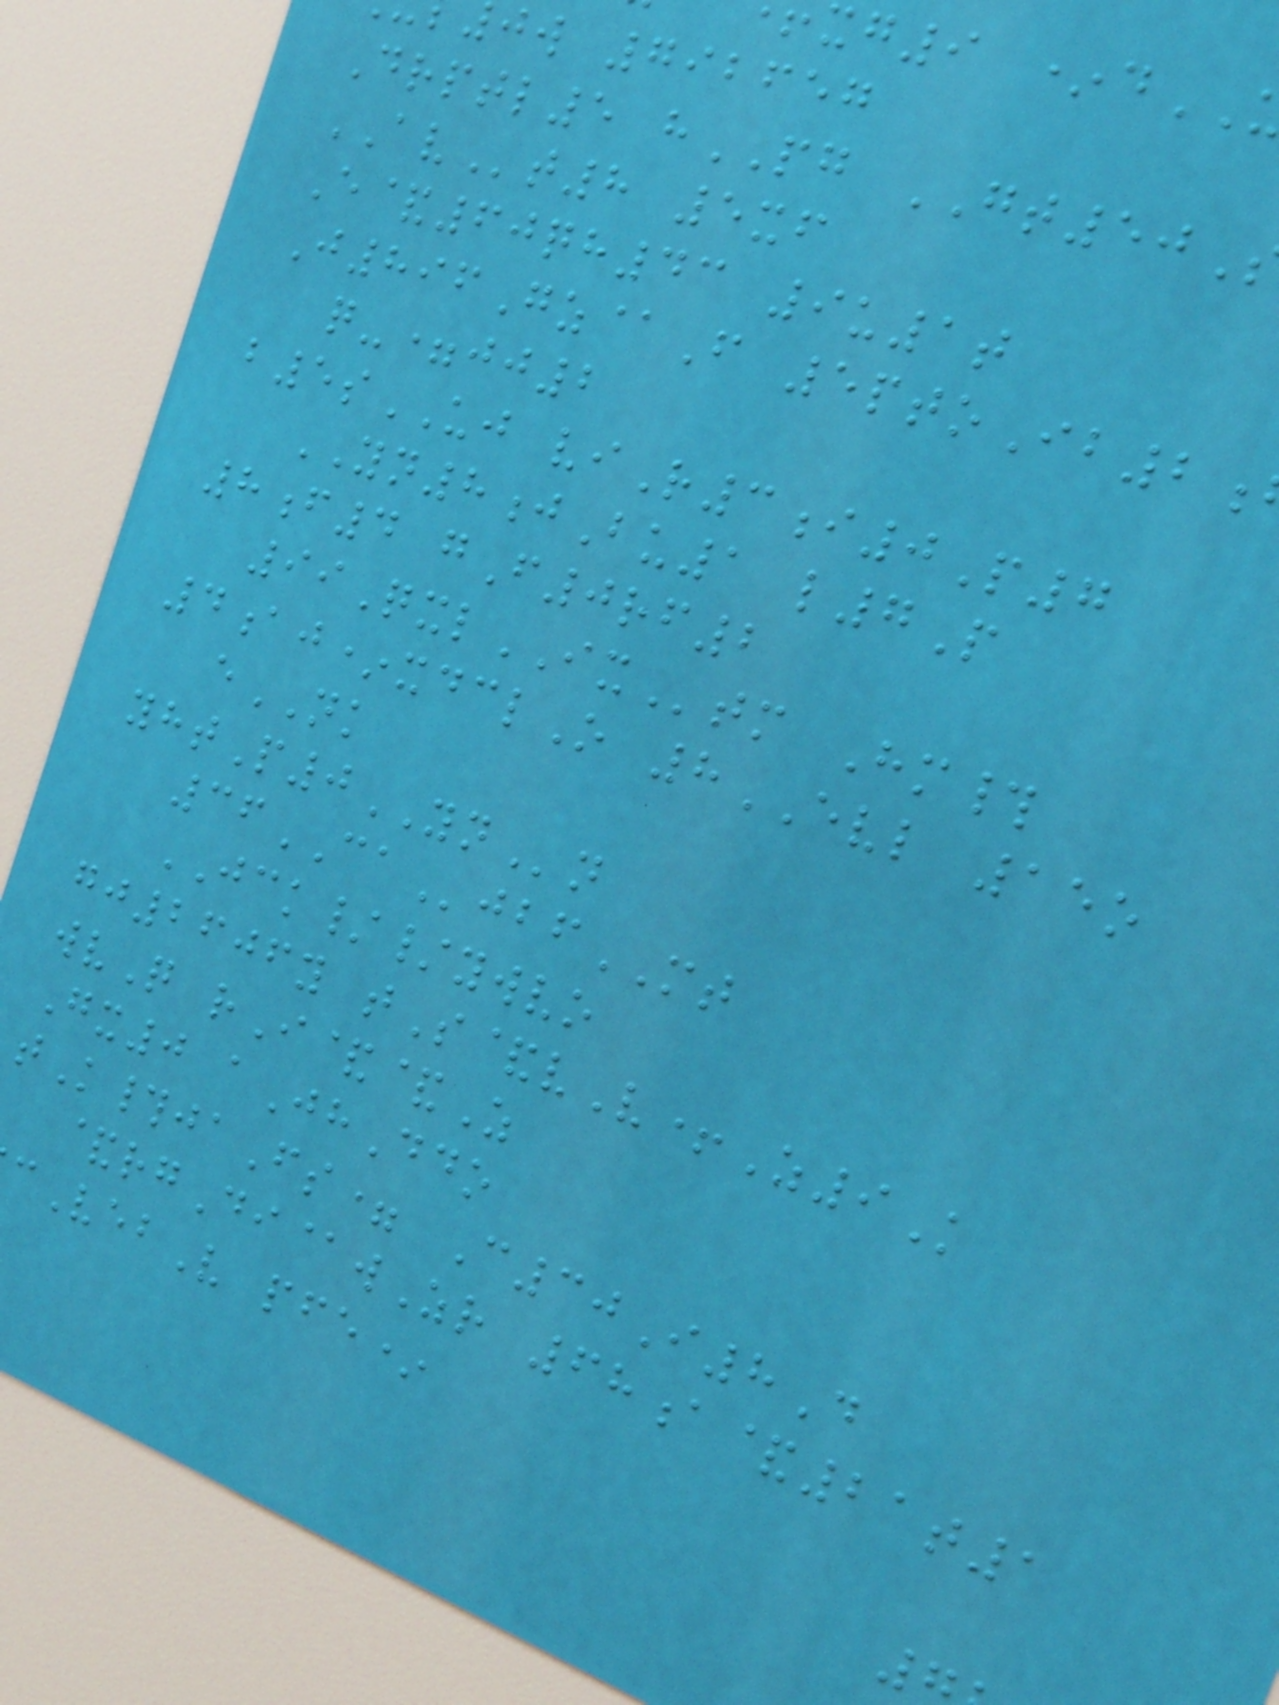xg9 *d
jw 792657
Drptl5 hPG GT50
AVt8 5xf
E&60qh43 9u1t
J896Gz@F 5ptoIb2
q-=jj2
b5sUJ viR3i0P7
YN8jBu1 l7P
8f4 gF0rf2
99QxlIXtm Hm#
4aj*xdclO 8EVL 15o
eNK
yhtP0YNn
36CAjbfMT
JCK//ywvo
gj2606y tS&vV+Z9K
wvQ rI&&Z
Gx0 aJhDdo
tK#jaFs= C30I8D
&rgDi@wZr 68a&21t1
cVebV pfe*
